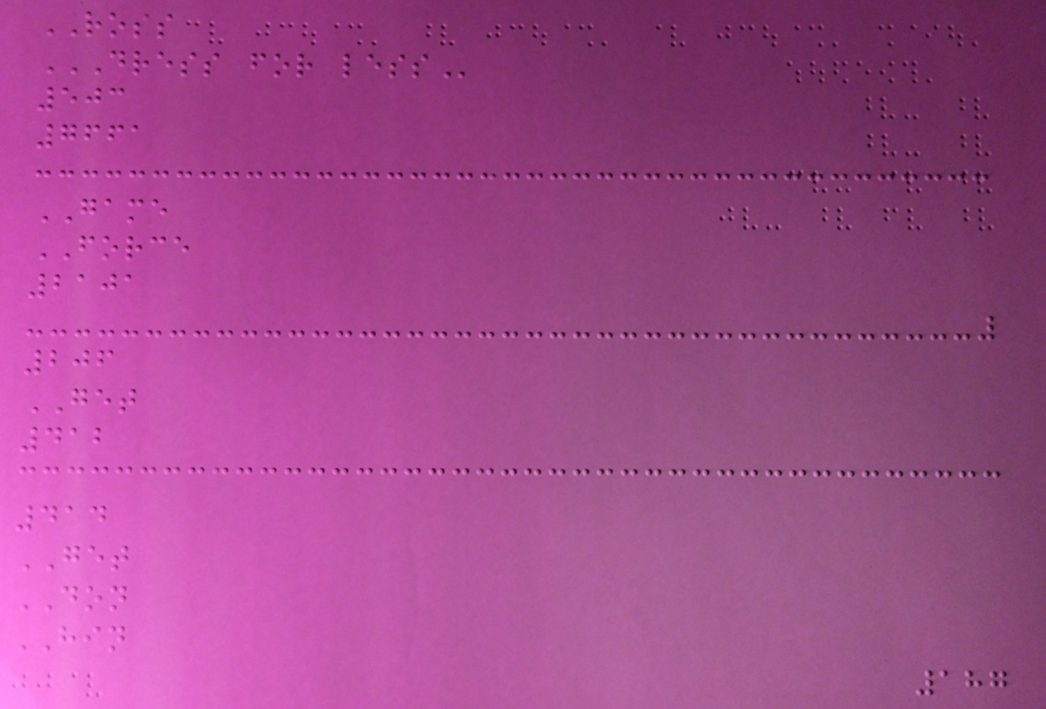ROSS
DRESS FOR LESS
503
7661
GAME
FORCE
2101
206
GET
412
414
GET
DON
HIN
187
